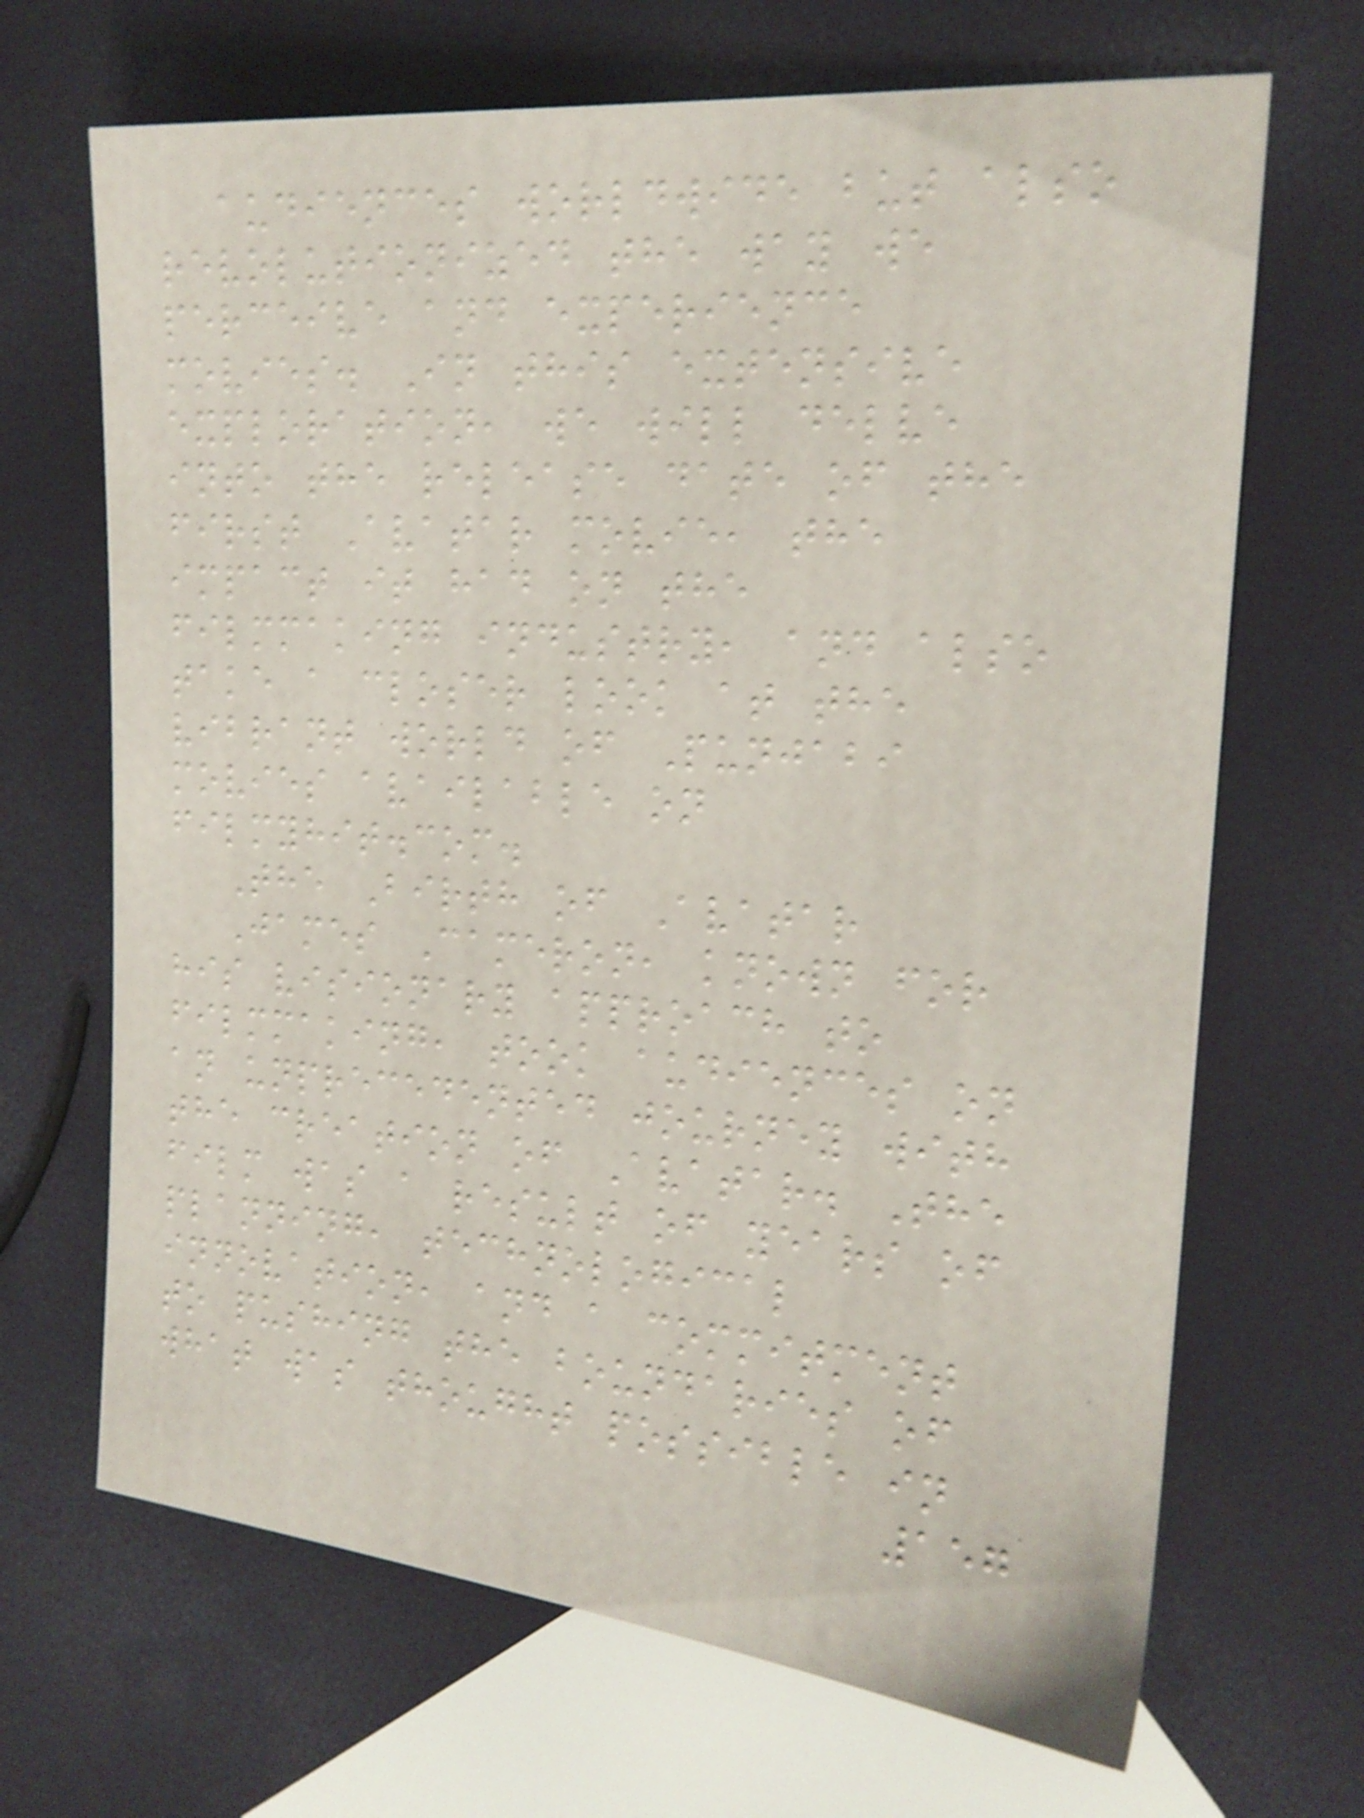audiences worldwide but also
revolutionized the way we
perceive and experience
movies. In this extensive
exploration, we will delve
into the release date of the
first Avatar movie, the
impact it had on the
filmmaking industry, and also
take a closer look at the
vibrant world of Punjabi
movies available on
filmyhit.com.
The Birth of Avatar
James Cameron, known for
his visionary approach to
filmmaking, took audiences on
an unprecedented journey with
the creation of Avatar. The
film was a result of years of
planning, technological
innovation, and a commitment
to pushing the boundaries of
what was thought possible in
157
